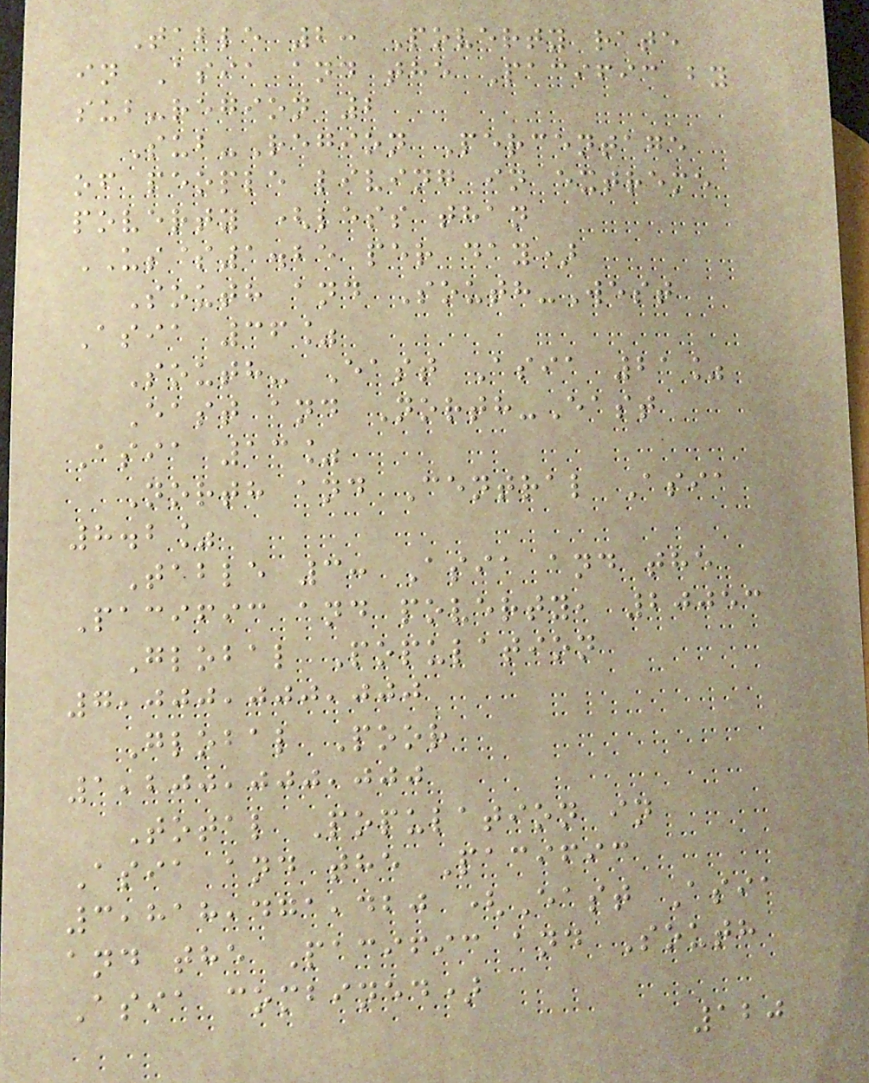Table 2: Poverty rate
in Asia and the Pacific by
sub-region 2
Sub-Region Percentage
of people living in extreme
poverty (less than
US$1.25 per day)
South and South-West
Asia 36%
South- East Asia 21%
East and North-East
Asia 13%
North and Central Asia
8.2%
Table 3: Asia and the
Pacific and poverty, 20053
Global Population
7,000,000,000
Global Poor
1,200,000,000
Total Population in
Asia and the Pacific
3,818,471,420 (East Asia
and the Pacific and South
Asia combined)
120
